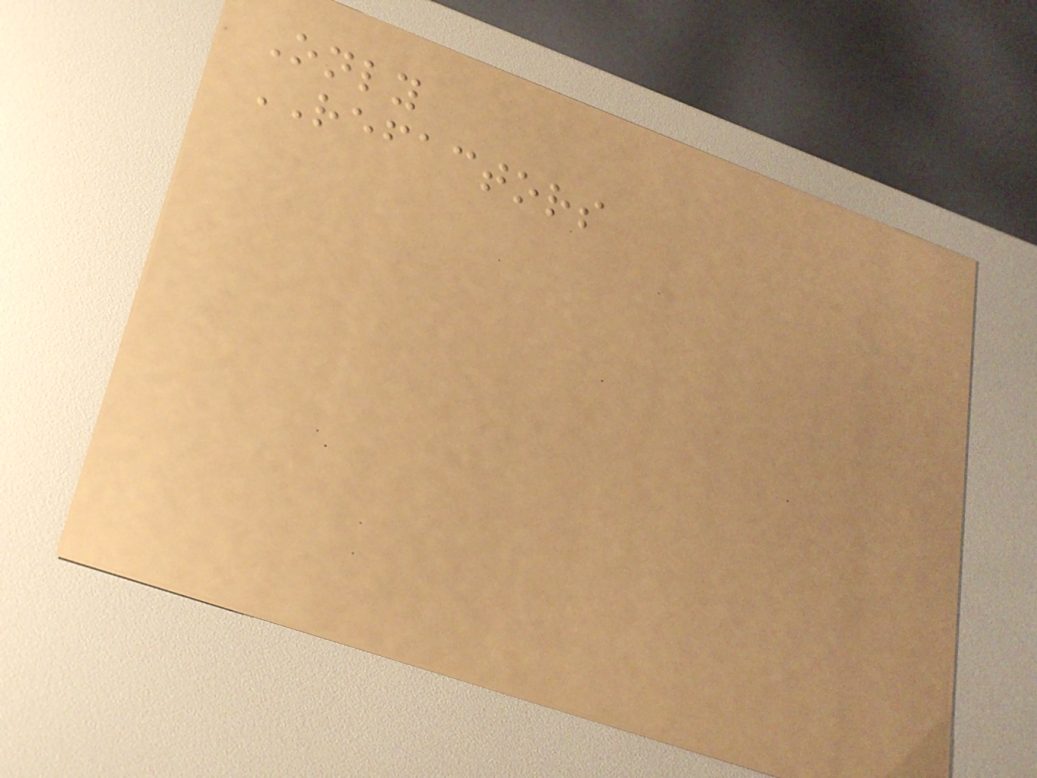Only
REFACTORS
